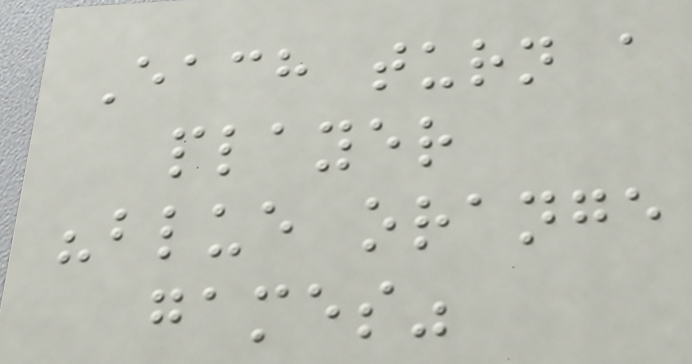Each turn a
player
"blue orange
games"
